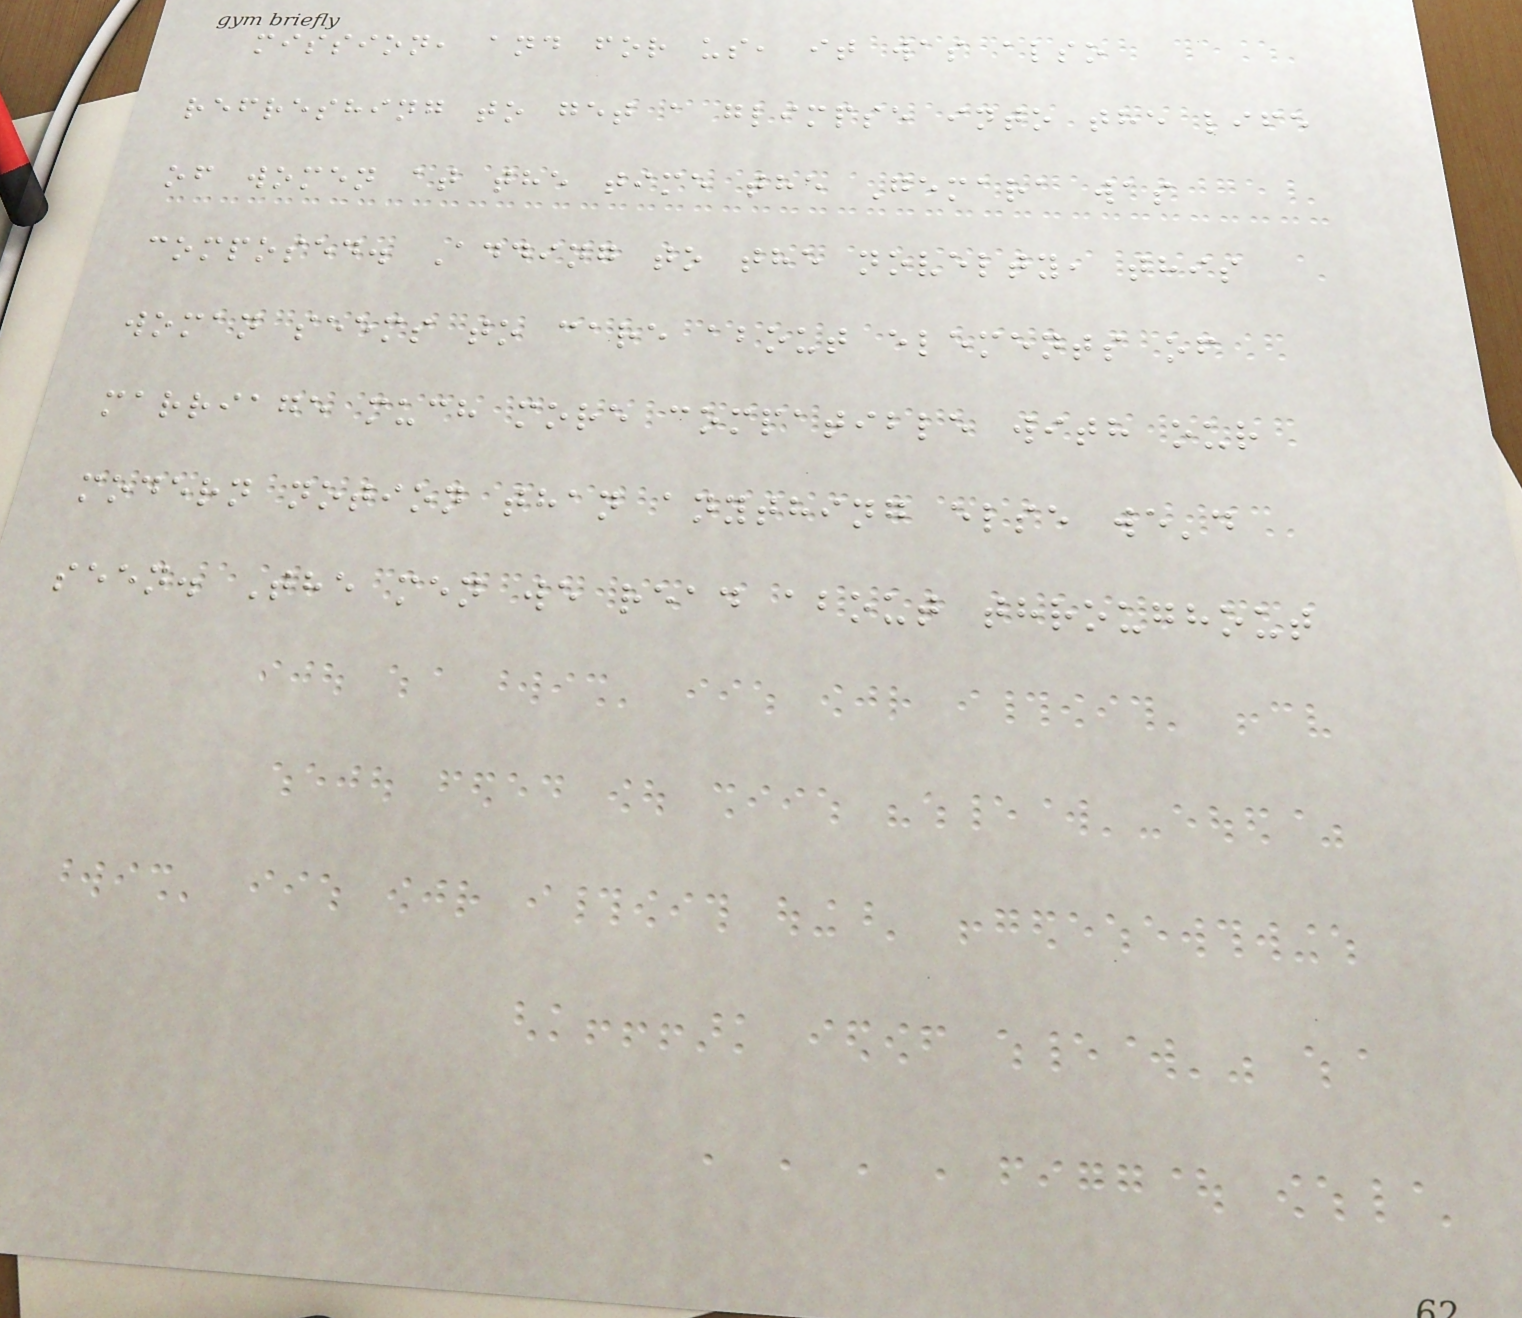mission, and for us, it was also
refreshing to get a glimpse into the life
of women at the time the Gemara was
composed. Adding to the novelty, this
woman seems to care about elements of
marriage much more compatible with our
modern notion than anything else we'd
seen. The men we read about throughout
